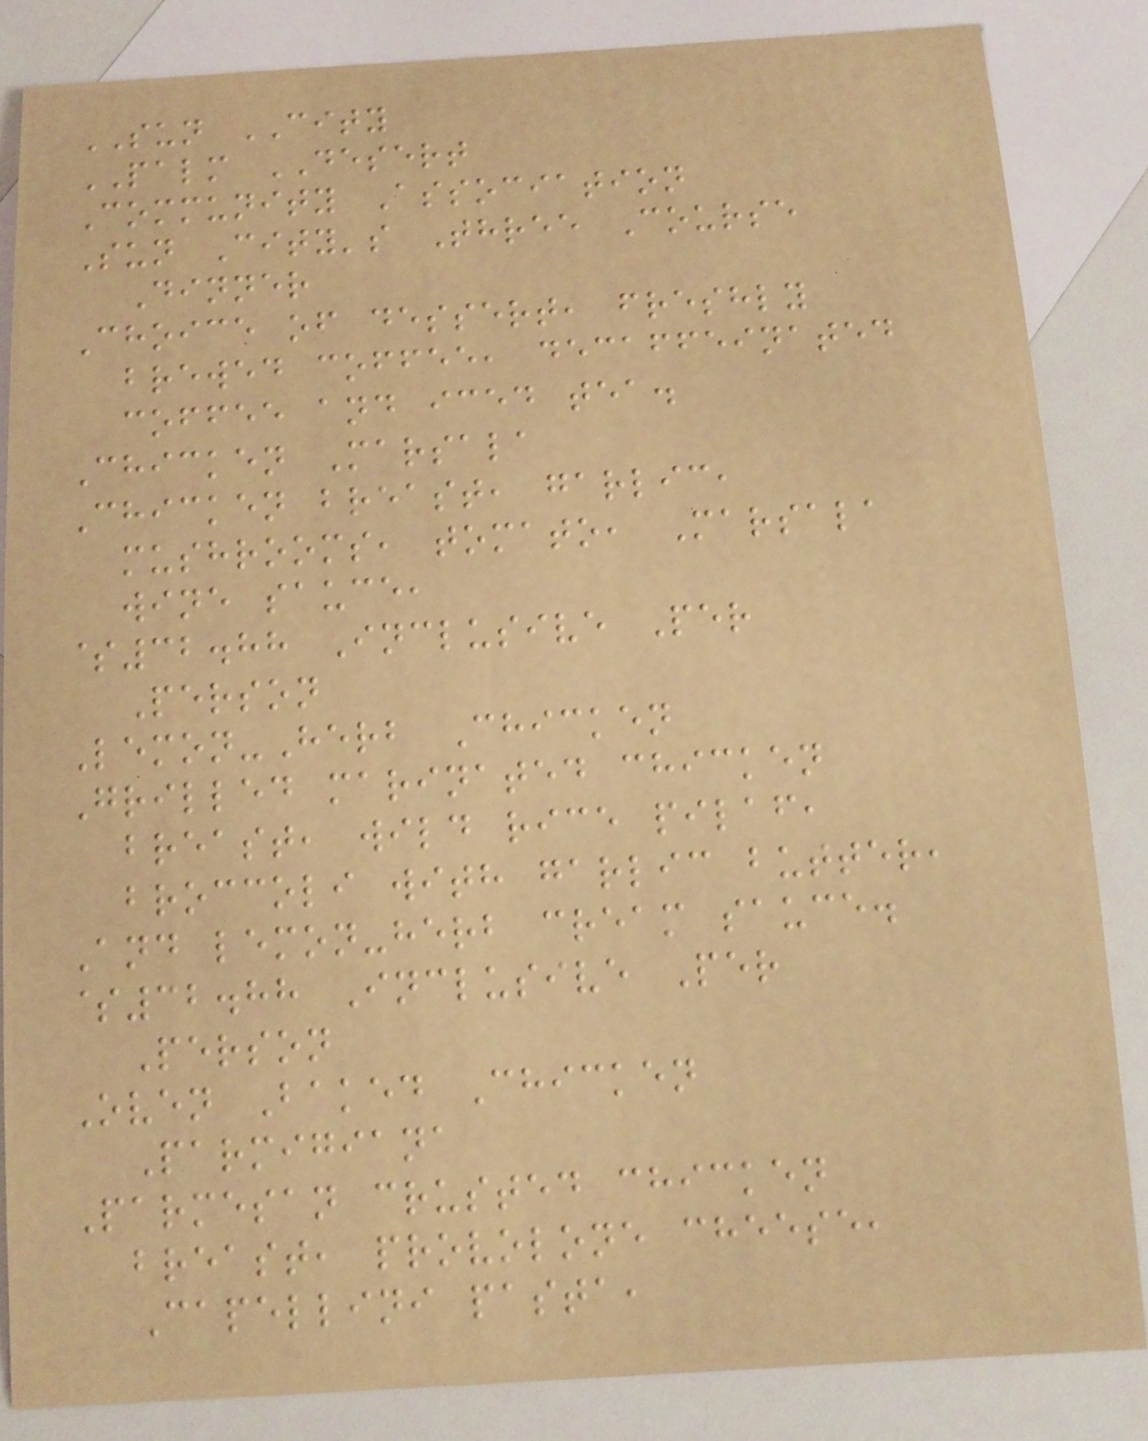SUN CITY
PALM DESERT
Community Association
Sun City's Three Course
Dinner
Choice of dessert, freshly
brewed coffee, decaffeinated
coffee and iced tea.
Chicken Marsala
Chicken breast, garlic,
mushrooms, tomato, Marsala
wine sauce,
$32.88 Inclusive Per
Person
Lemon-Herb Chicken
Grilled marinated chicken
breast, wild rice pilaf,
broccoli with garlic butter,
And lemon-herb cream sauce.
$32.88 Inclusive Per
Person
Oven Baked Chicken
Parmigiana
Parmesan crusted chicken
breast, provolone cheese,
Capellini pasta,
